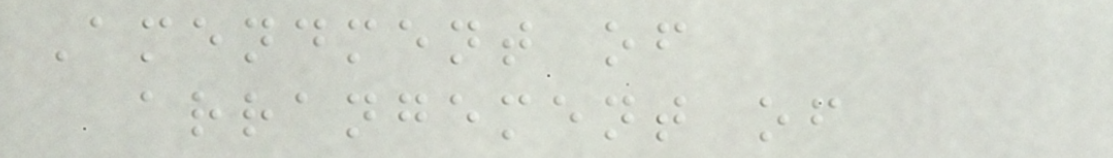Amendment of
arrangement of
